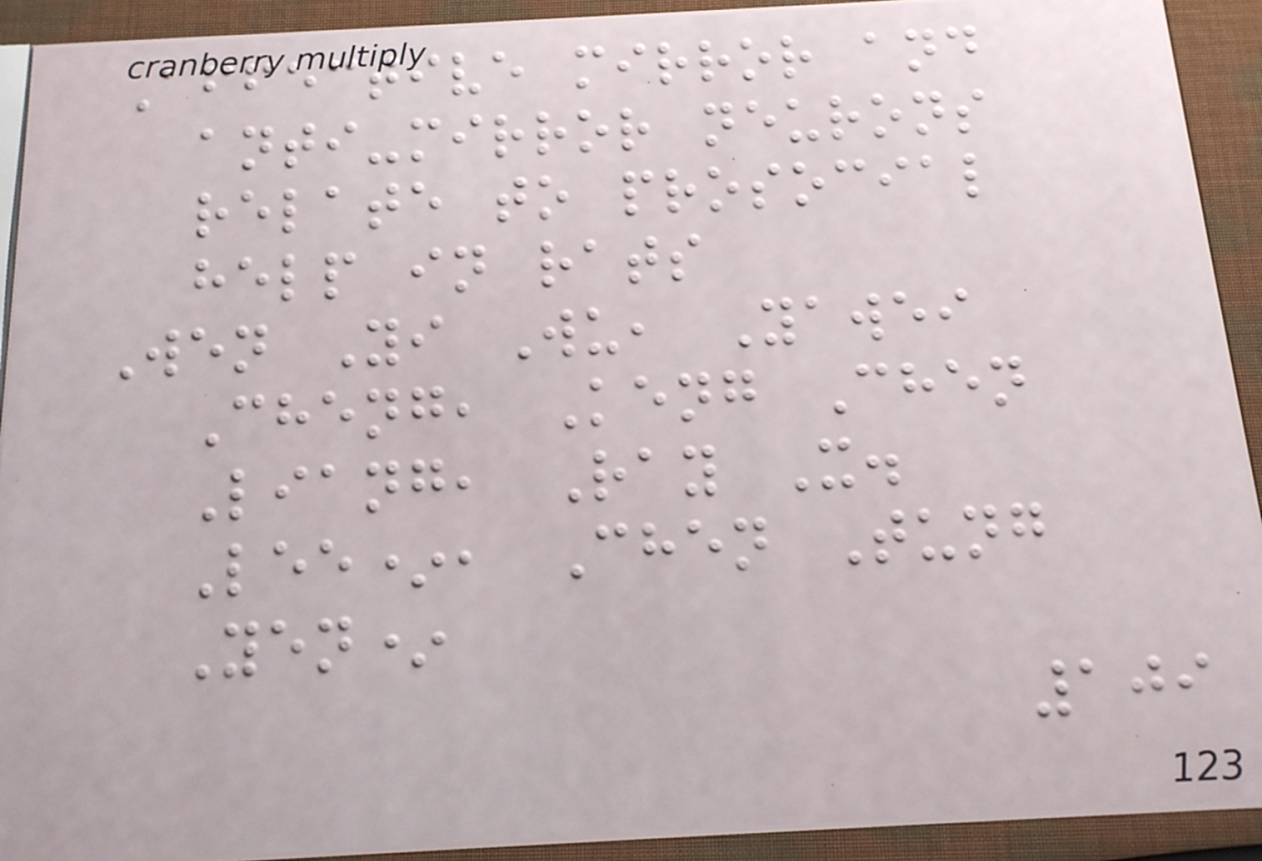Affective mirror and
anti-mirror neurons
relate to prosocial
help in rats
Wen Yi Wu, Yawei
Cheng, Keng Chen
Liang, Ray X.
Lee*, Chen Tung
Yen*
109
